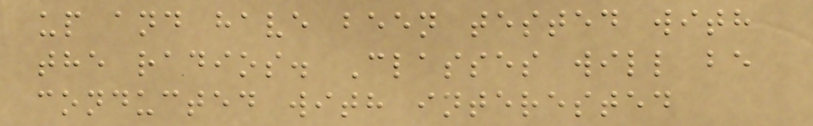up and have been tested with
the radios. Classes will be
conducted with interested
